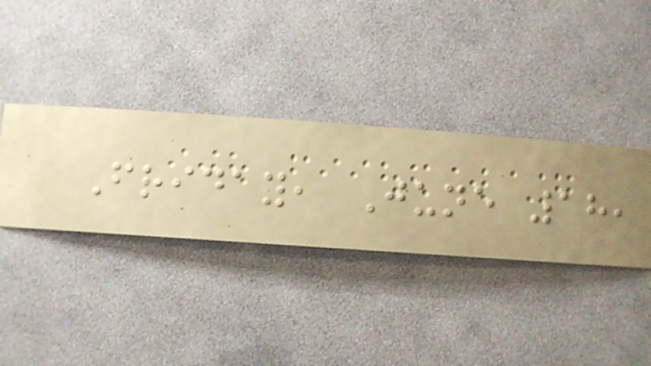Friday, June 18,
